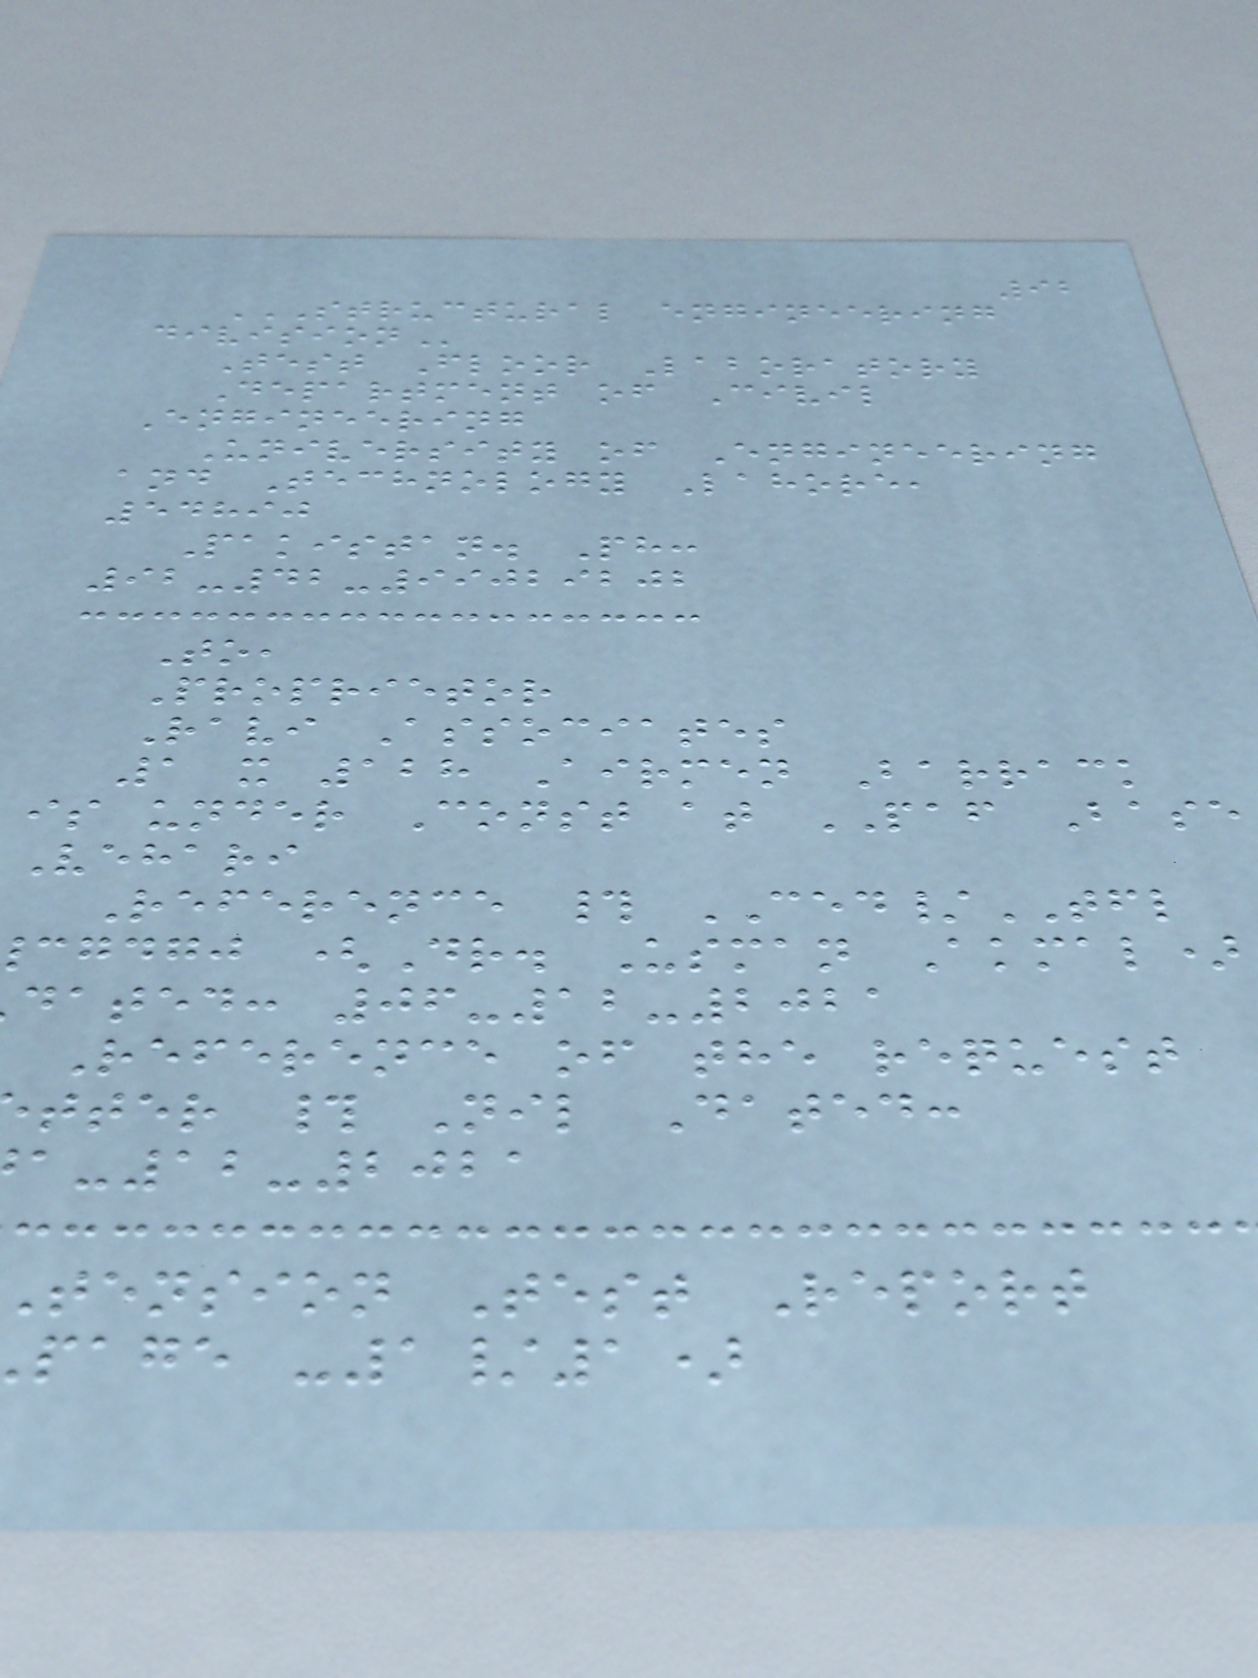92
STRUCTURAL ENGINEERING
Test Floor Laboratory
Department of Civil
Engineering
University of Engineering
and Technology Lahore,
54890
Pakistan. Ph:
92-42-99029202
To,
Proprietor
Ravi Associates
1 x 128 Airmen Barrack
is under Const at PAF Base
Vehari
Reference # CED/TFL
cgdgj (Dr. Usman Akmal)
dated: 06-12-2021
Reference of the request
tter # Nil Dated:
-12-2021
tension Test Report
page -1/1)
